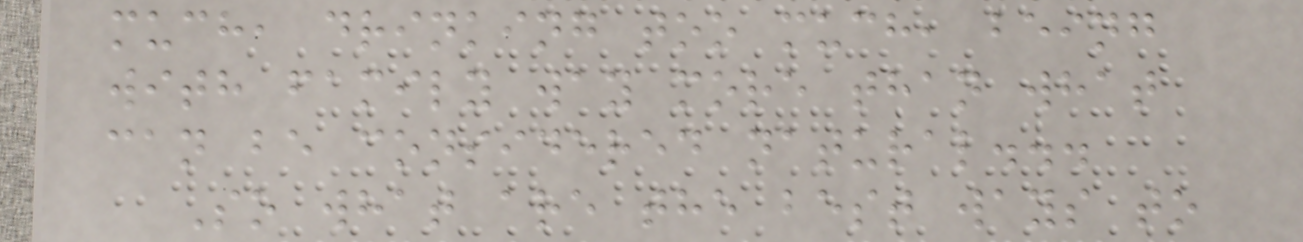much, drinking too much, being
with family way more than what
can be considered natural...
So what are the best ways to
